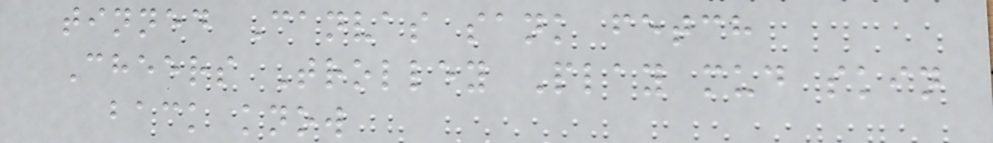tinned Canvas sank fetch
Cheers Trolley Play mud skin
back know
